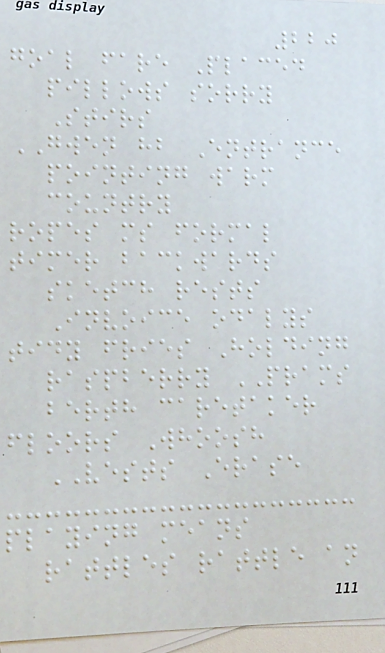220
goal fare Placed
pillows sorry
Stirs
GWEN hb Entrance
pointing warm
country
ropes ms formal
timer backwards
sketch rests
Invoice odalys
tidy fries Holding
raspberry PRAMS
berth caretaker
floors Whoosh
VESTS Erase
playing means
rattles rattle an
